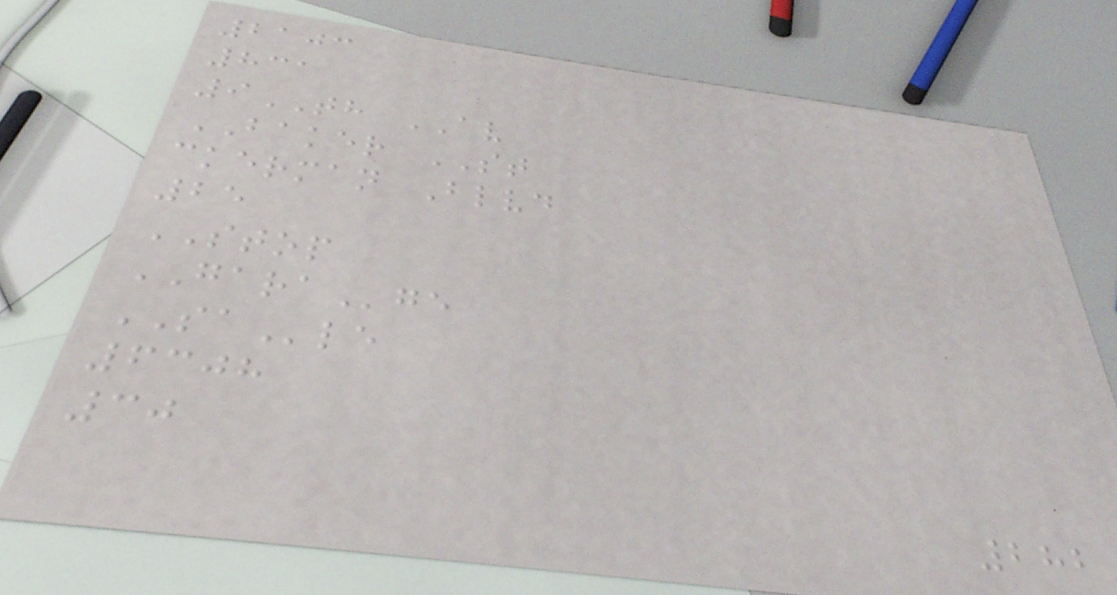2103
831
9TH AV
BAKER ST
ckerman Blvd
25
STOP
GARAge
SAle
6308
30
282
